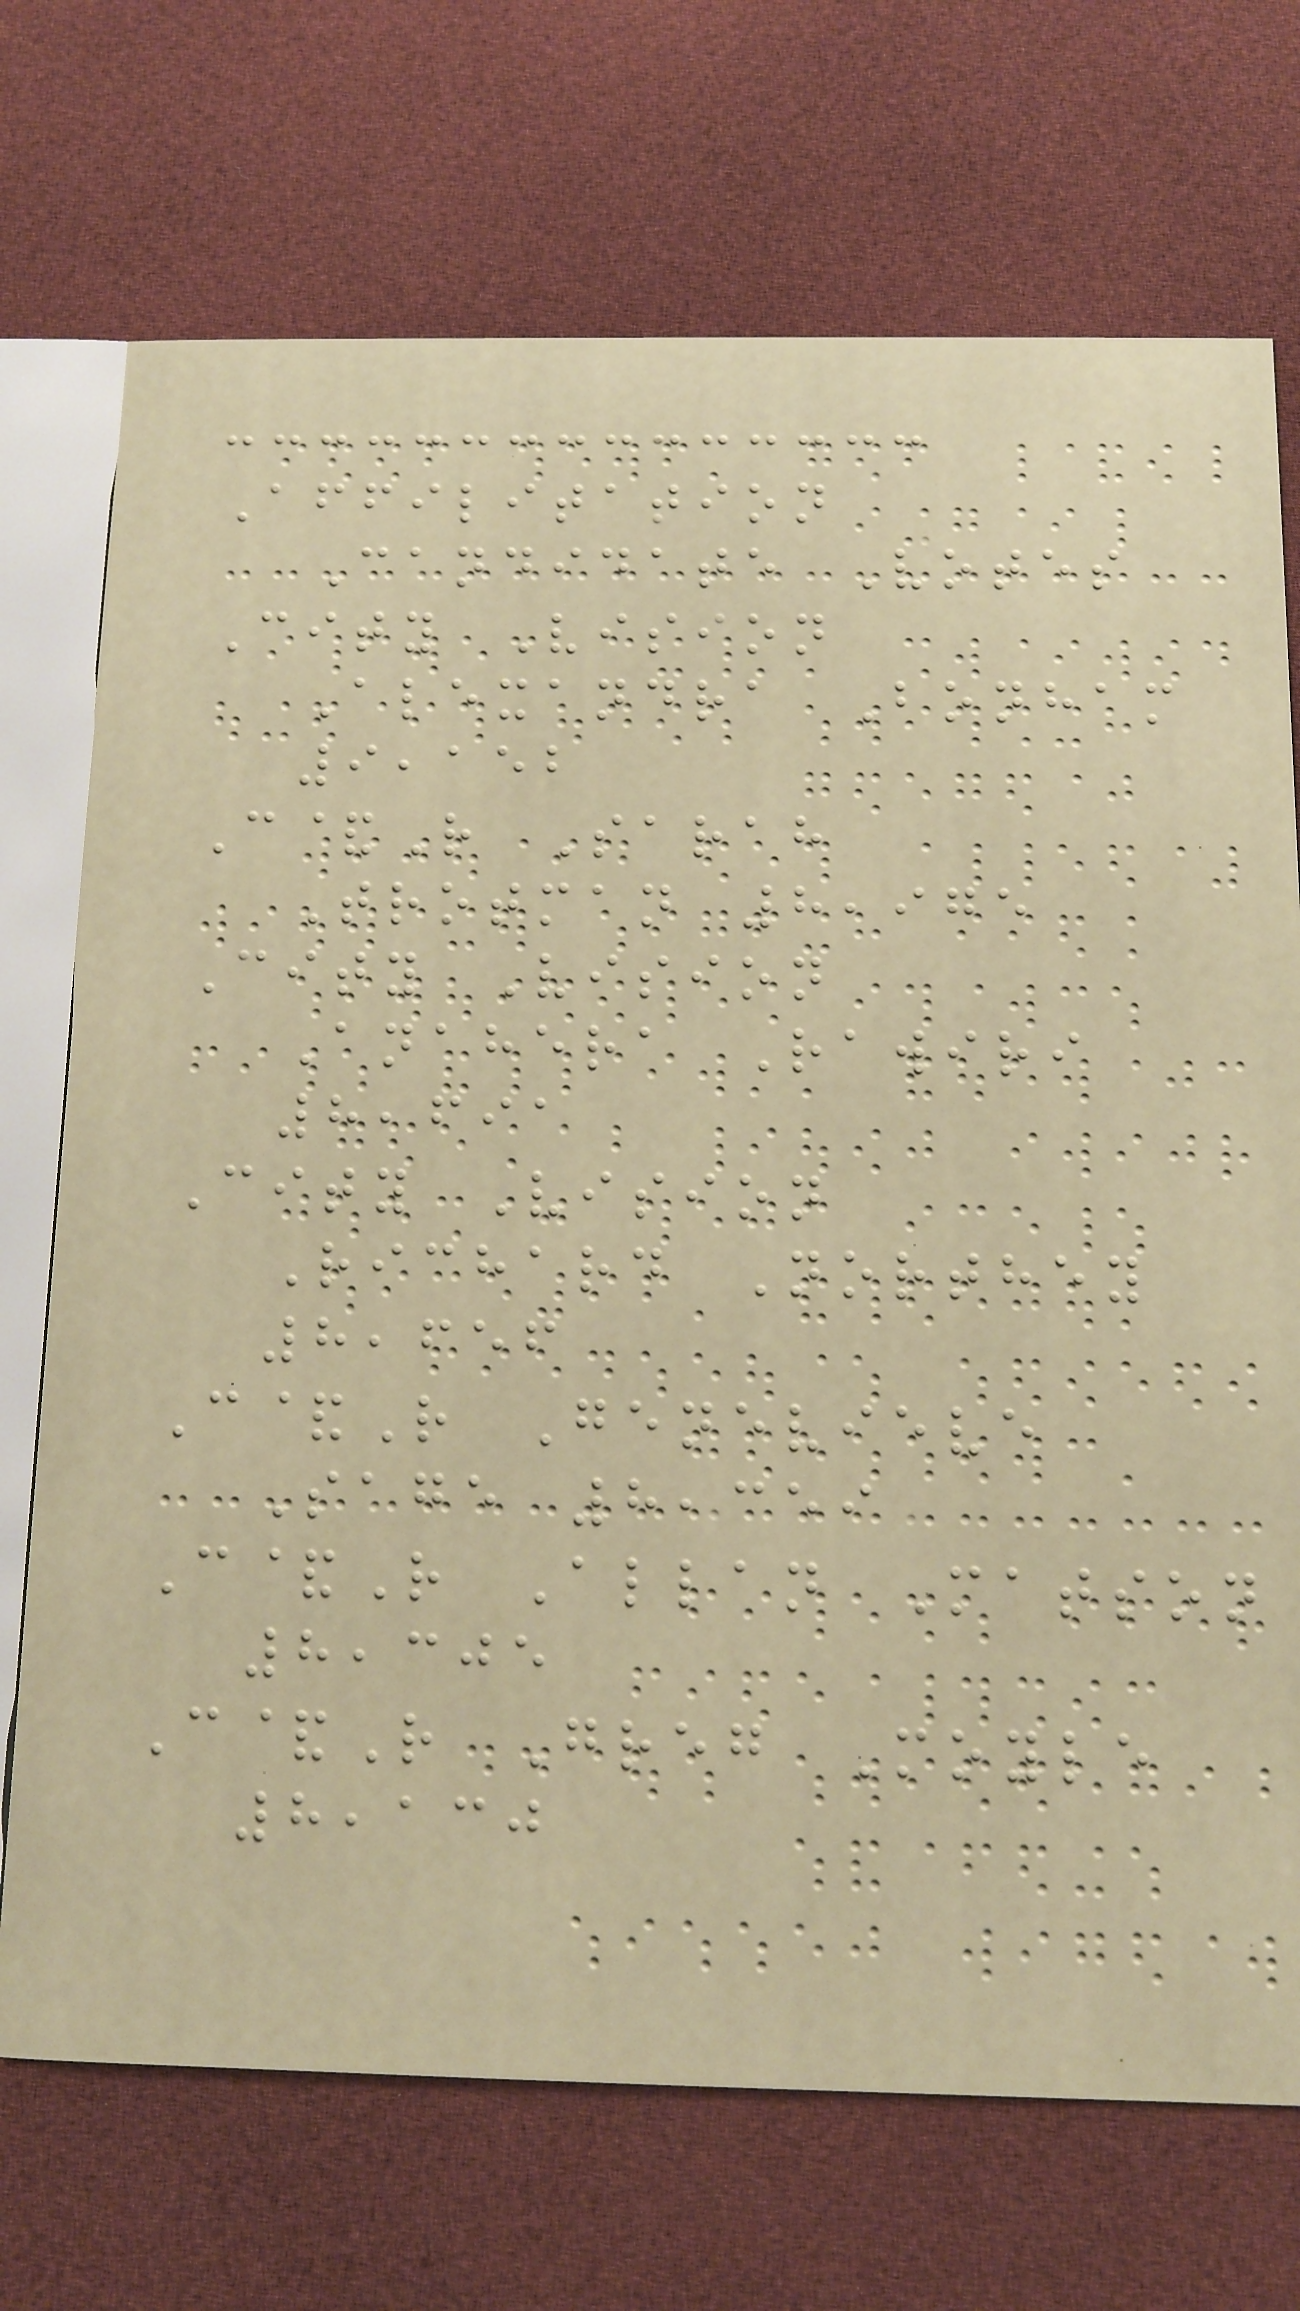Affilitation
Candidate Votes
City Vision
Alexandra Bonham
9,152
C&R Sarah
Trotman 8,975
City Vision
Anahera Rawiri
8,691
City Vision
Richard Northey
8,656
C&R Genevieve
Sage 8,359
C&R Allan Matson
8,305
C&R Greg Moyle
8,130
